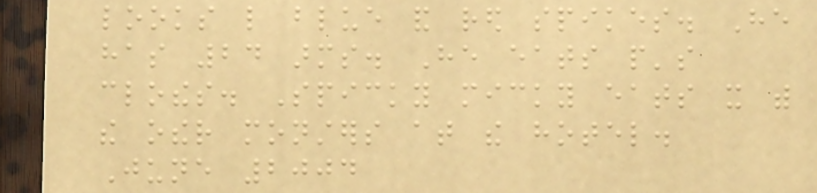looks like blue and red spikes. He
has 24 arms. He eats people's
clothes. Spicky micky eats it with
the other monsters at the hotel.
June 2004
